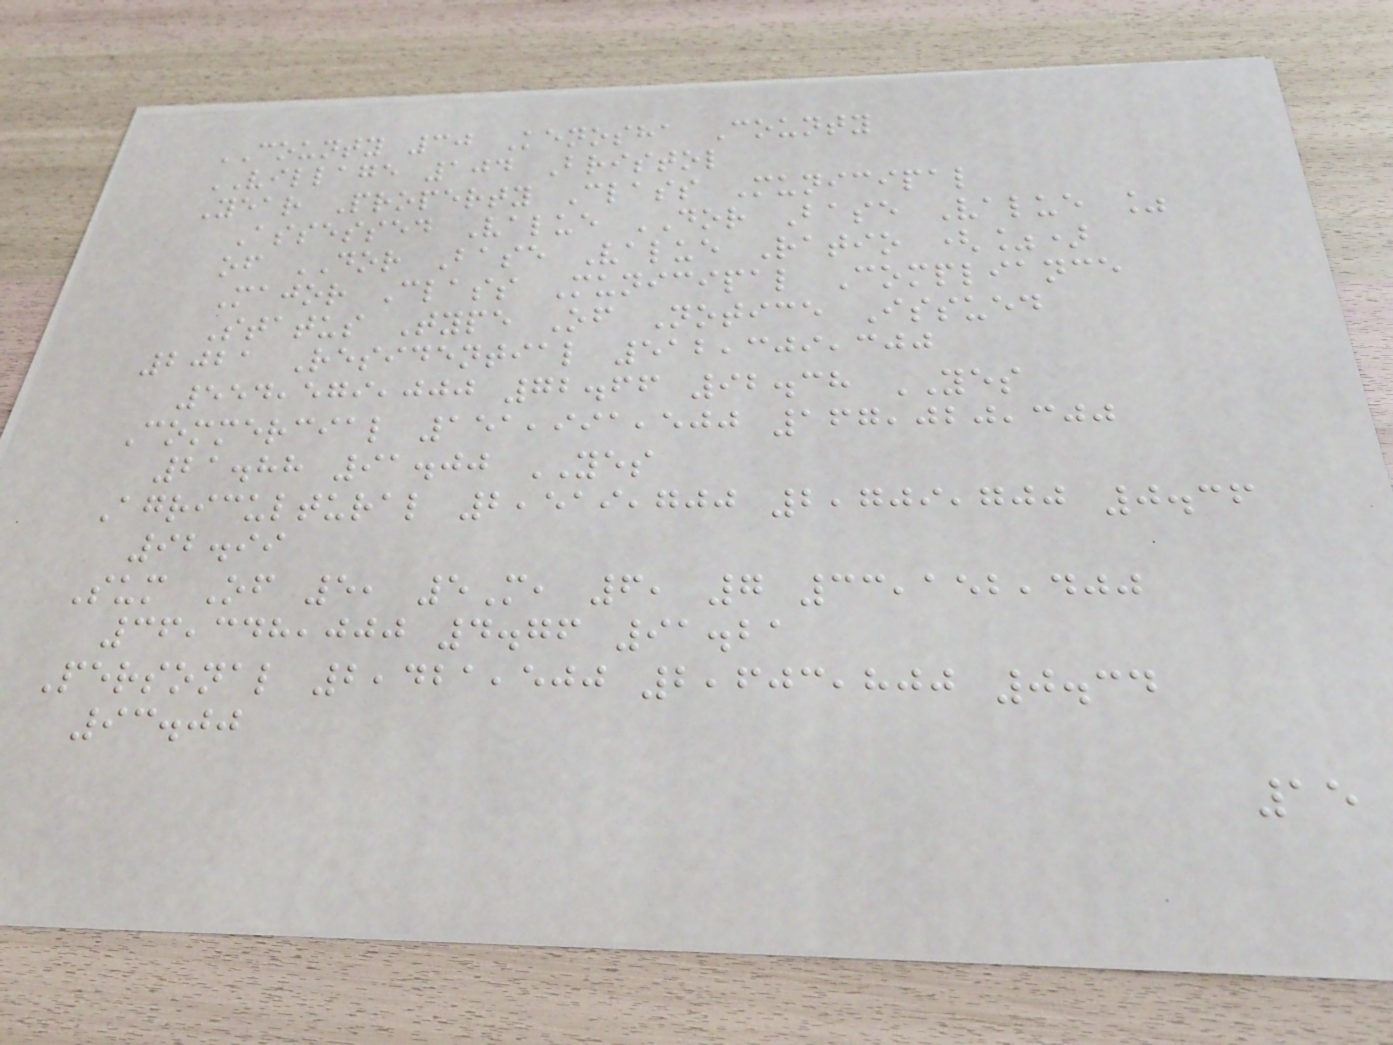COUNTY 30 Kenosha County
VILLAGE 104 Bristol
Year Property Class Municipal
Assessed Value DOR Base Value %
of DOR Base Value Ratio (%)
Major Class Municipal Compliance
Status Type Of Notice Issued
2021 Residential 512,309,300
554,579,000 72.66 92.38 YES
Commercial 151,991,500 167,020,300
21.88 91.00 YES
Agricultural 2,519,700 2,709,700 0.36
92.99
Sum Of 5, 5M, 6, 7 33,152,400
36,348,000 4.76 91.21
Personal 2,421,500 2,603,800 0.34
93.00
15
